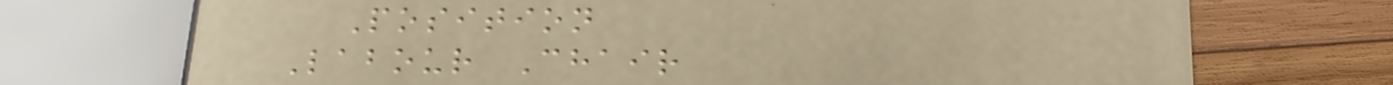Position
Labour Chair
